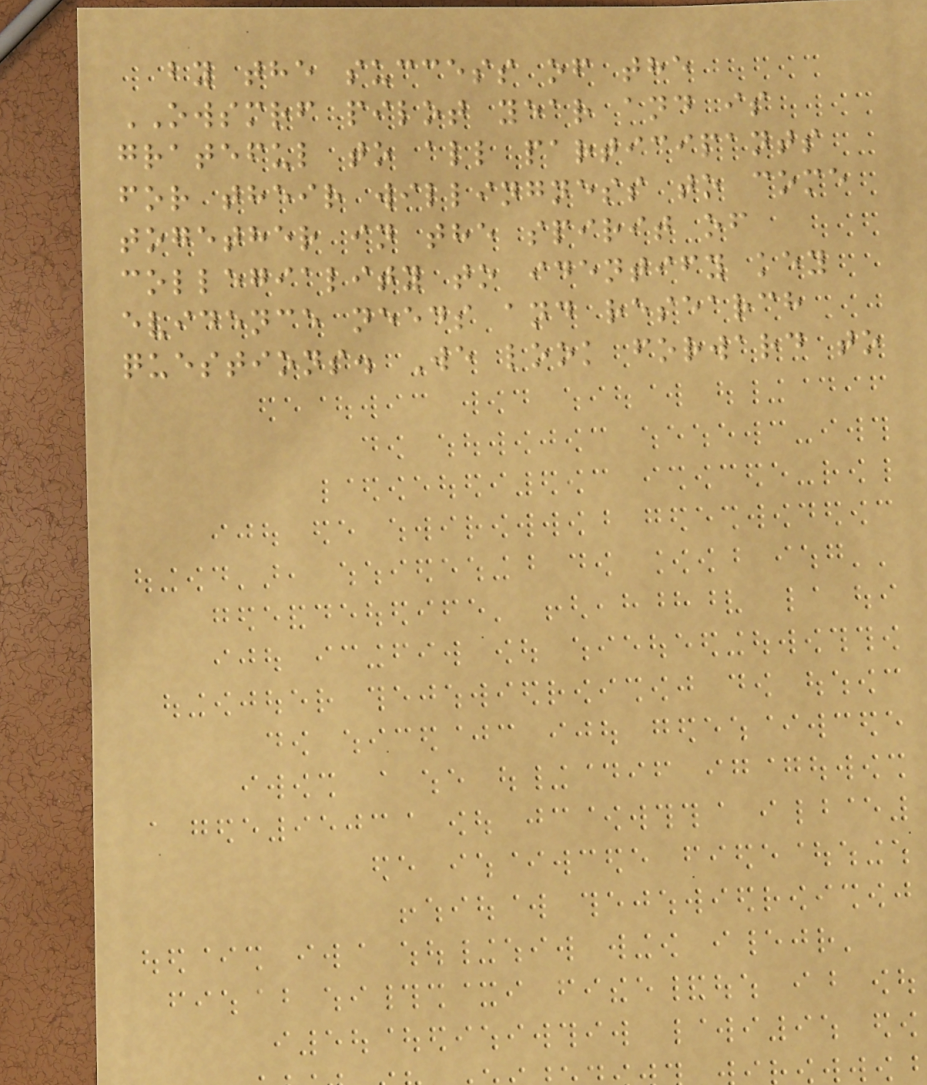by the success of the
OWSMRF pilot year and is
grateful to all participants
for their willingness to come
together in the spirit of
collegiality to identify key
evidence needs and research
questions. We look forward to
